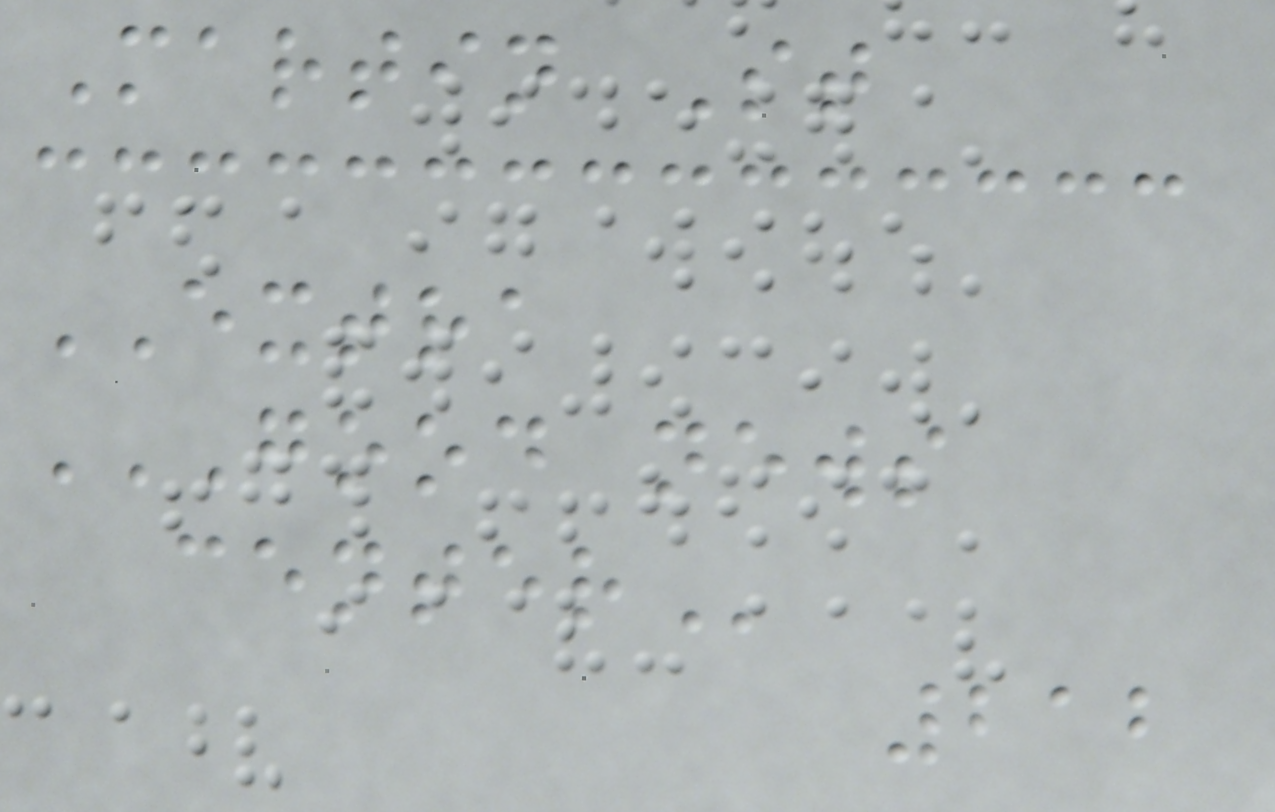Martin St
EXTRA
GOOD NEWS
CENTER
212
